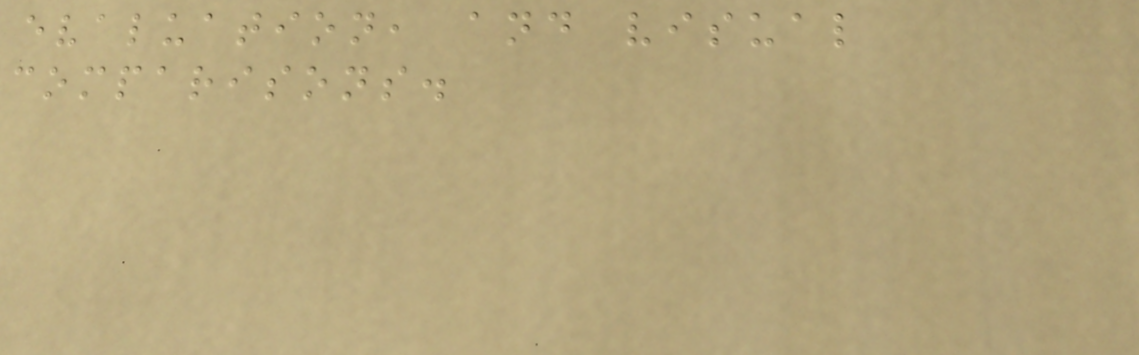evaluation, and visual
comparisons.
